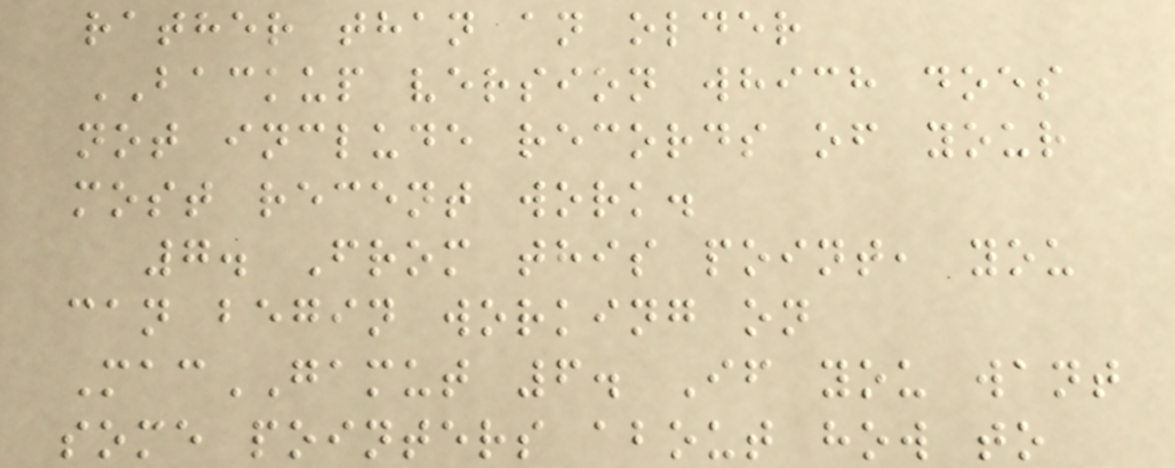rather than an older
BACKUP version which does
not include records of your
most recent work.
7. From this point, you
can begin working on
MacGAMUT 6. If you want
some pointers about how to
